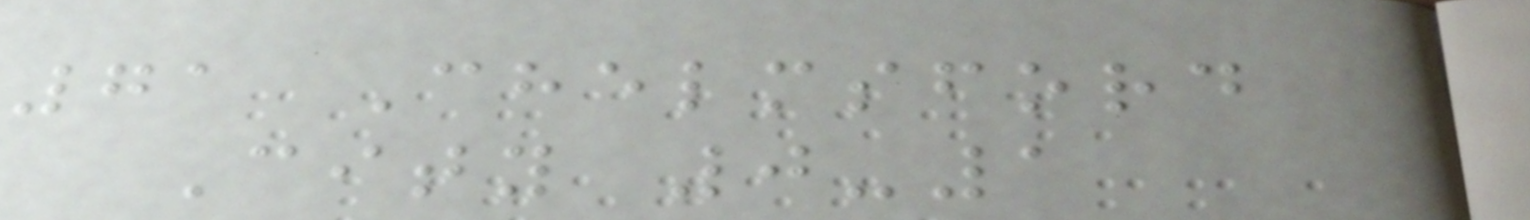71 Chelmsford
City 0-1
